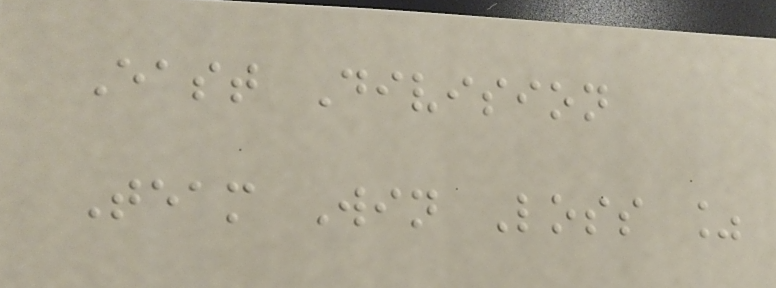East Division
Team Win Loss %
